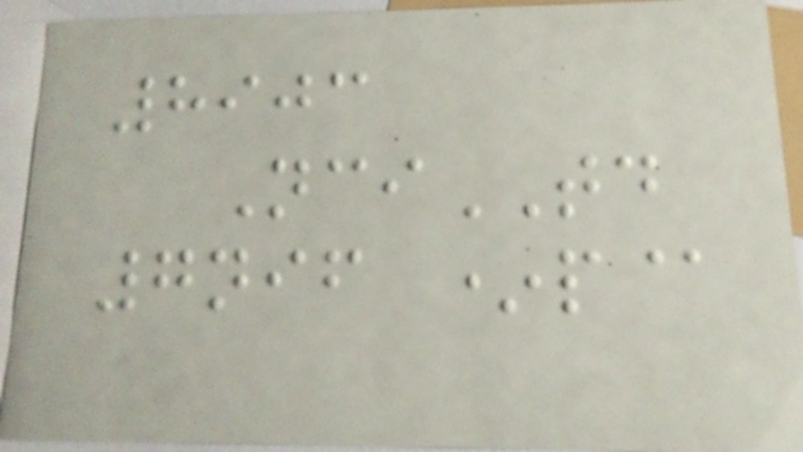8903
NciTD
7nif *p@
